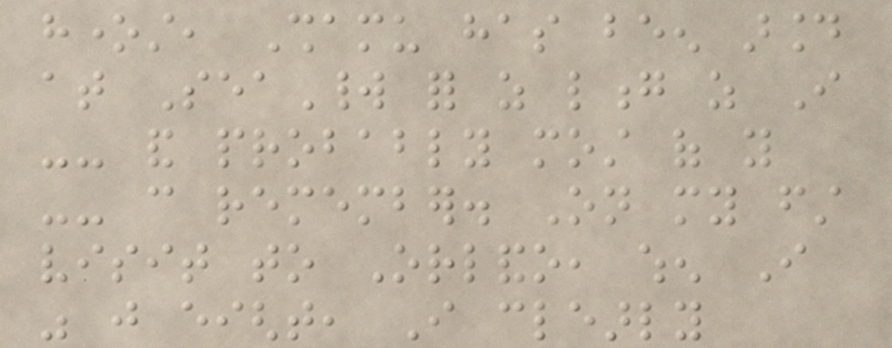honest, Shamu has been around
at SeaWorld for as long as I
-- and probably most of you
-- can remember. On my first
visit to Orlando, when I
was just eight, I clearly
